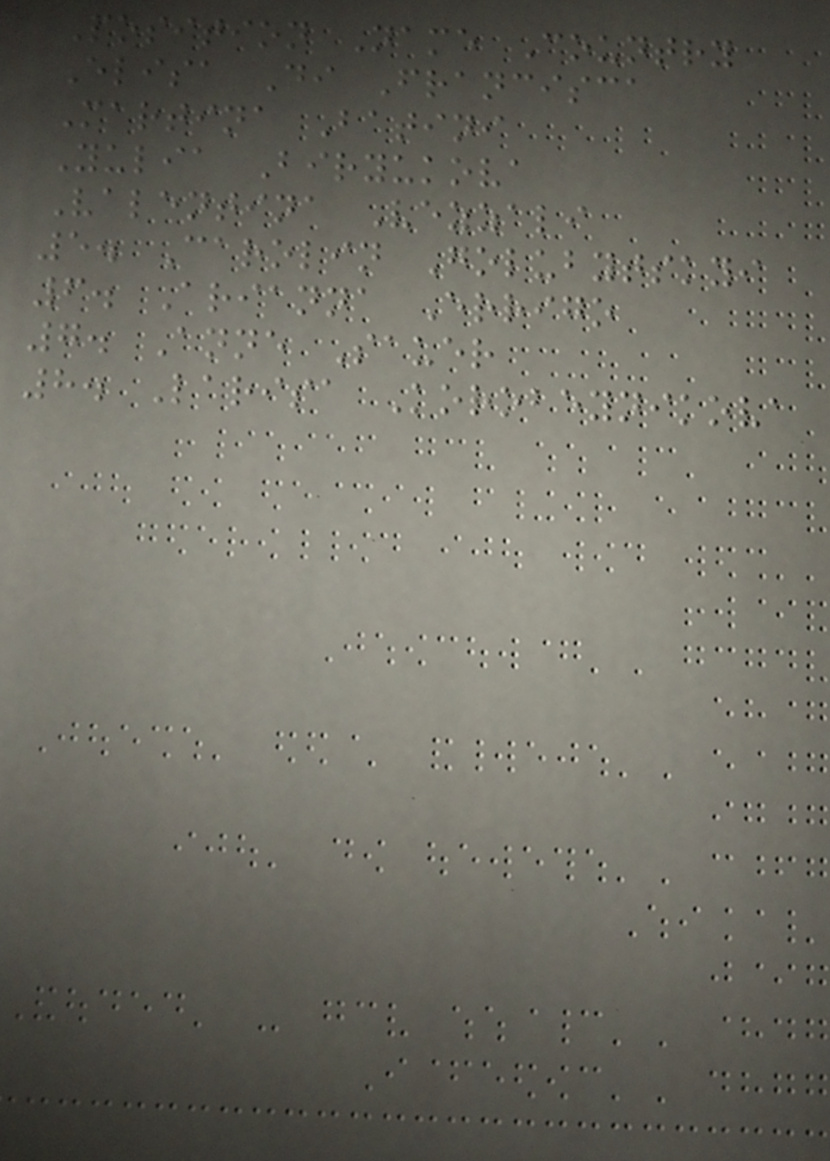Position Name Country
Elisa Di Francisca
Martina Batini
Yulia Biryukova
Valentina Vezzali
5. Carolin Golubytskyi
6. Arianna Errigo
7. Anne Sauer
8. Larisa Korobeynikova
